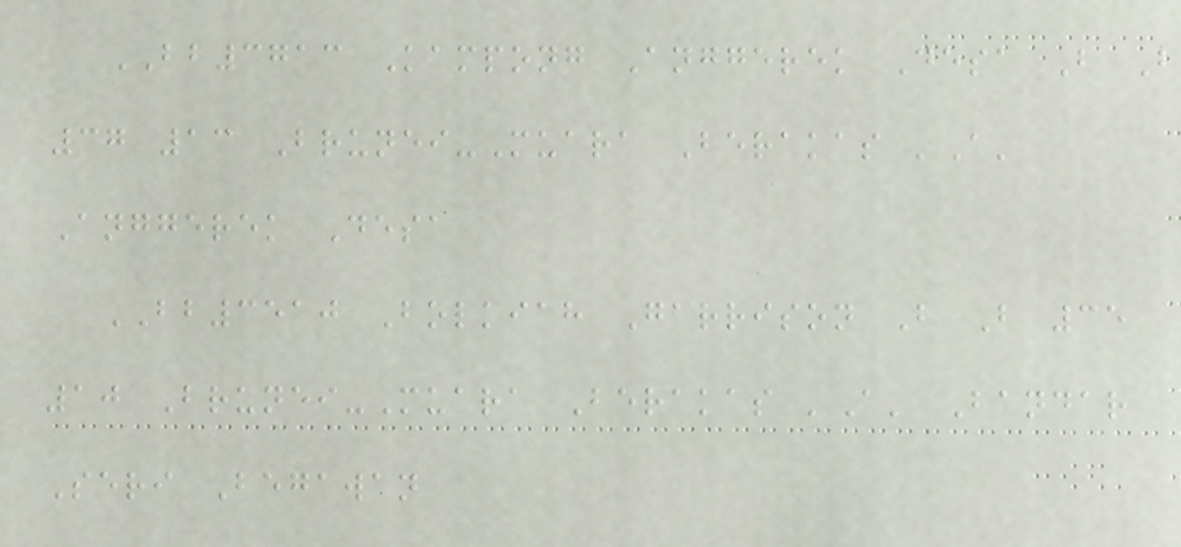BB3713 Kampong Anggerek Desa B B
37 13 Brunei-Muara Berakas 'A'
Anggerek Desa
BB3510 Bolkiah Garrison B B 35
10 Brunei-Muara Berakas 'A' Bandar
Seri Begawan
